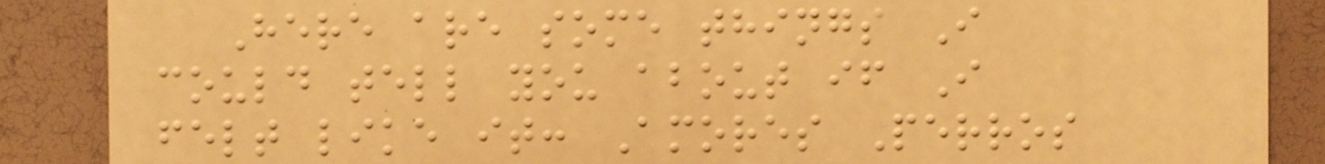Here are some things I
could tell you about if I
felt like it: Amores Perros
